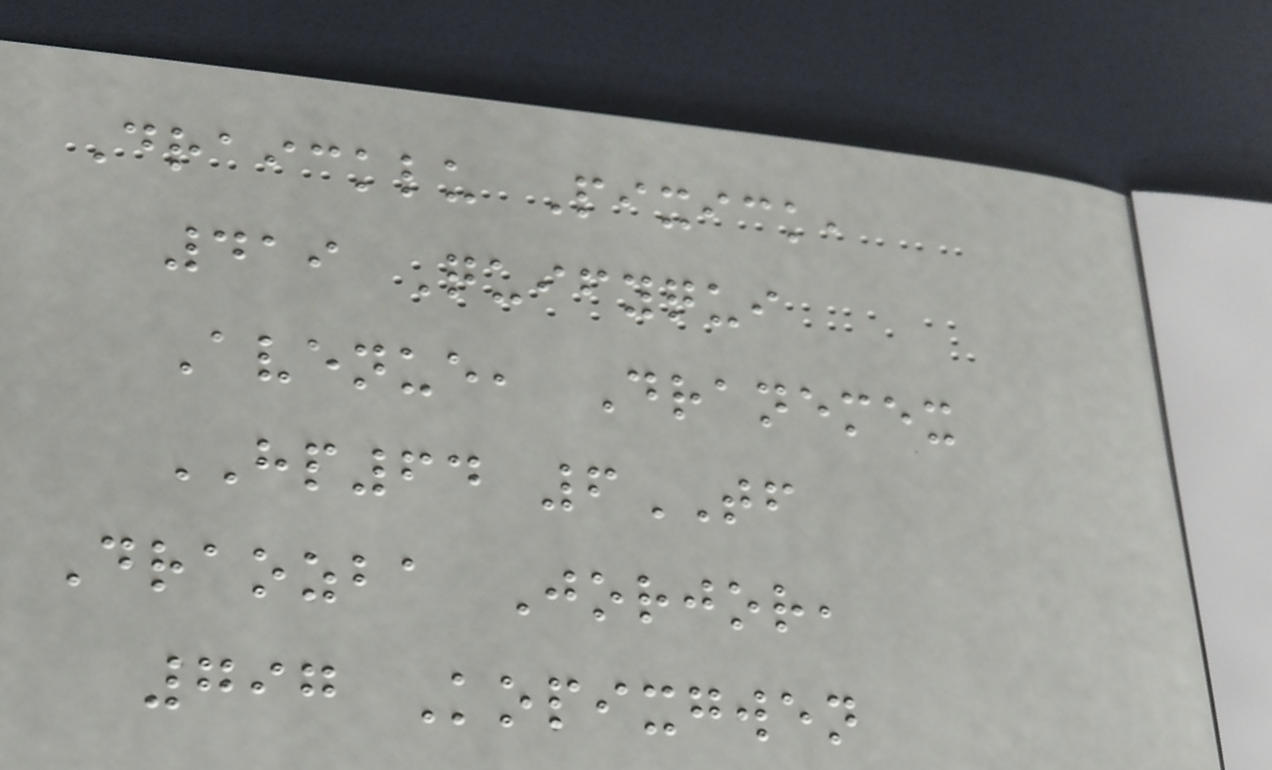Draicklu Pixick,
419 Quifyqui
Avenue, Dranemex
HP64 6TF
Draozba Jorjor,
797 Kopixgwen
